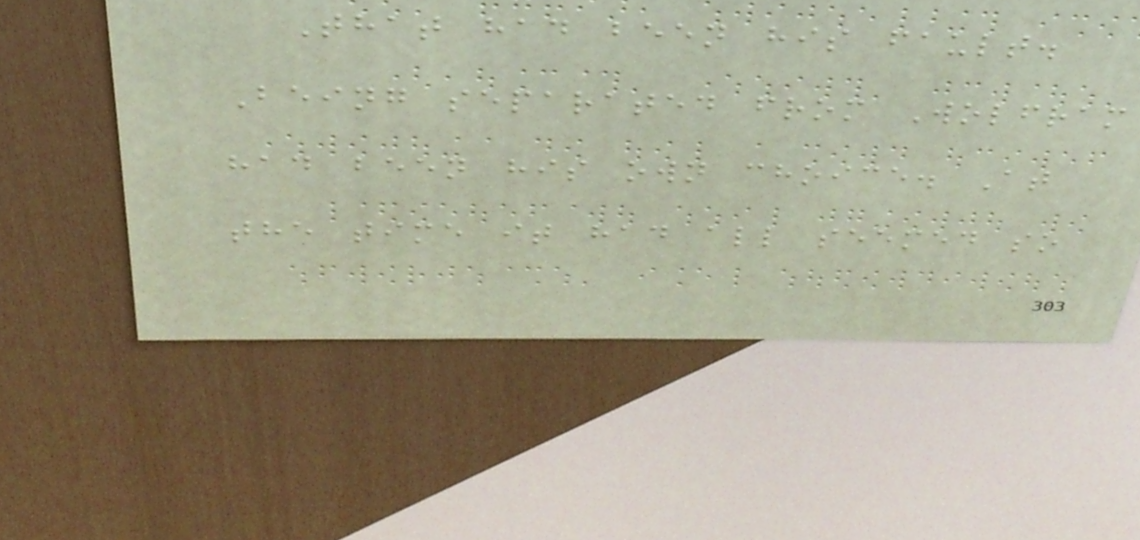That had been his fault.
Being separated from Wolfram
had been his own choice. At
the time it had all seemed so
